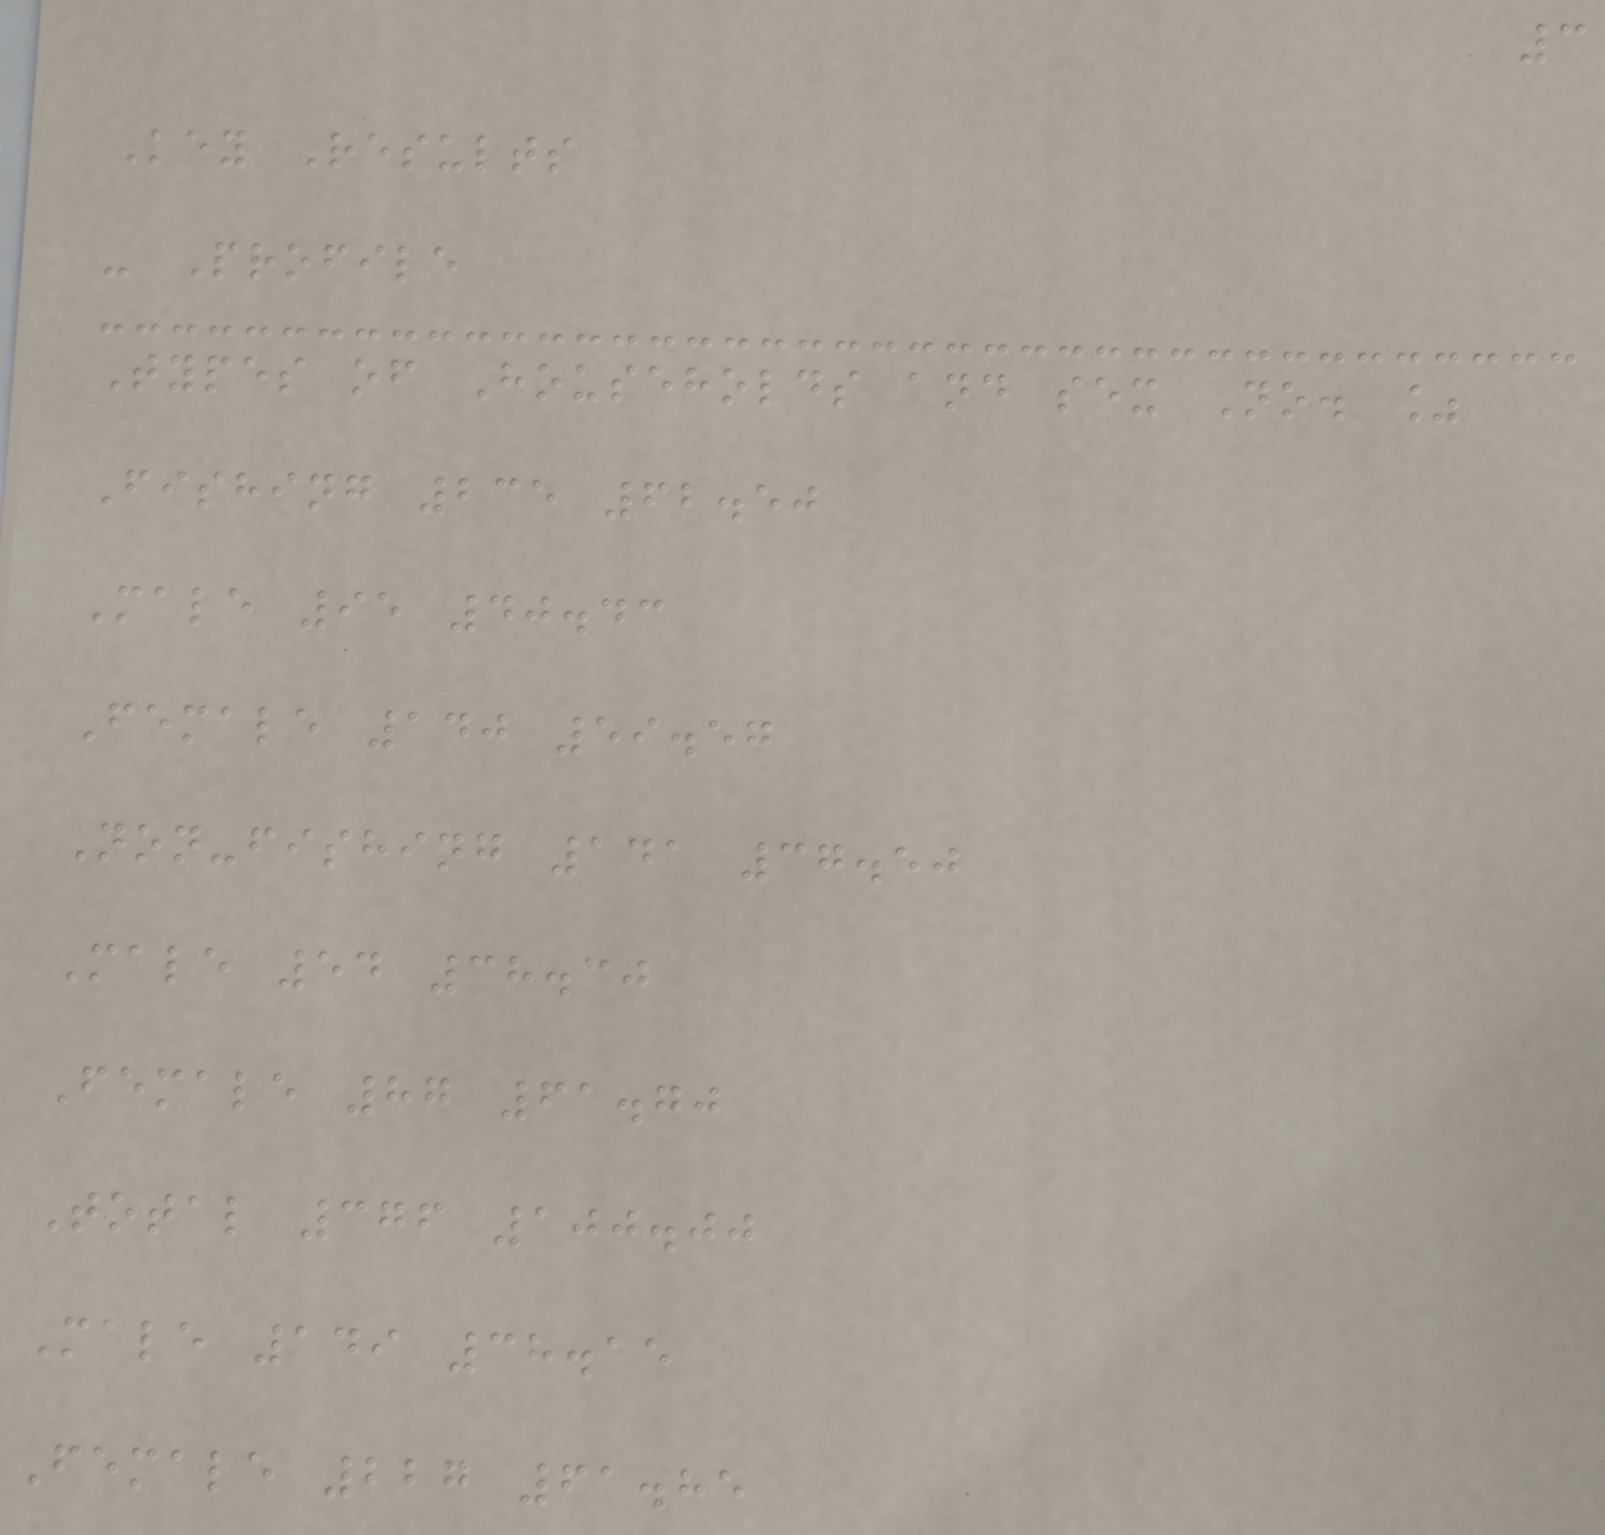3
Key Results
- Profile
Types of Households and sex No. %
Fishing 235 62.50
Male 95 40.43
Female 140 59.57
Non-fishing 141 37.50
Male 54 38.30
Female 87 61.70
Total 376 100.00
Male 149 38.15
Female 227 61.85
